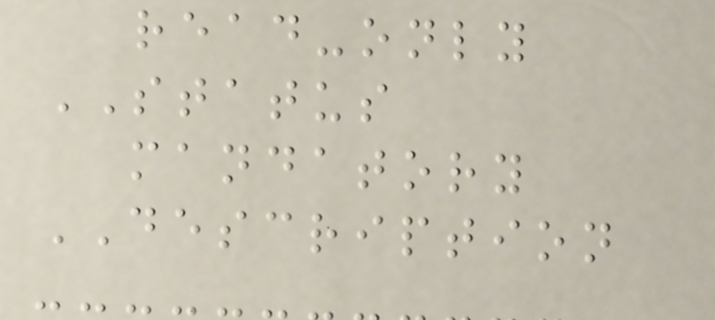read-only
STATUS
mandatory
DESCRIPTION
